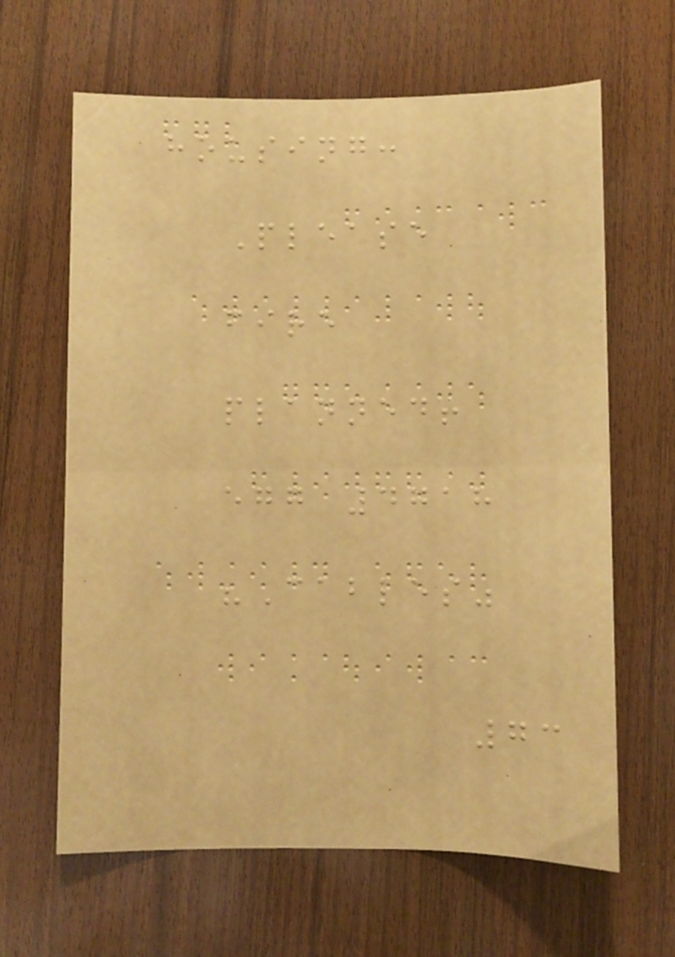housing:
Please
fire
planned!
egg 4718
"Cables"
73
